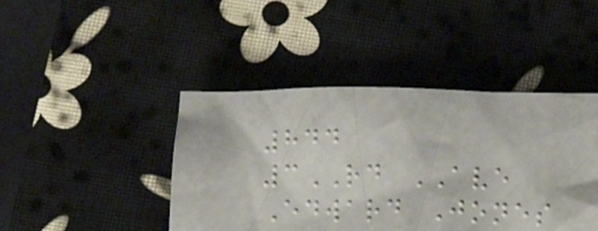844
3RD AVE
Edward Jones
